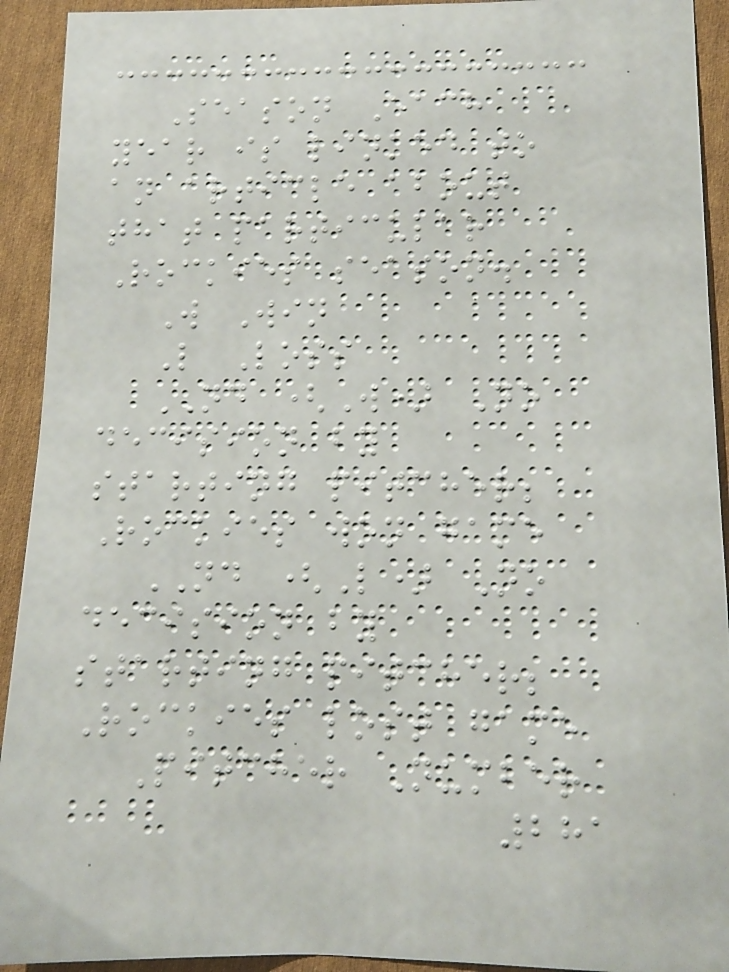Season Each
year is linked to
an article about
that particular
Rockies season.
W Win
L Loss
ND (W) No
decision by
starting pitcher;
Rockies won game
ND (L) No
decision by
starting pitcher;
Rockies lost game
Pitcher Number
281
